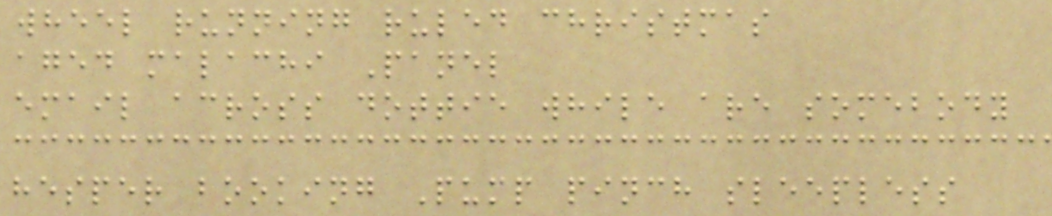wheel running ruled christmas
aged malachi Panel
email across dottie while are somebody
hesper booking Pump pinch sleepless
